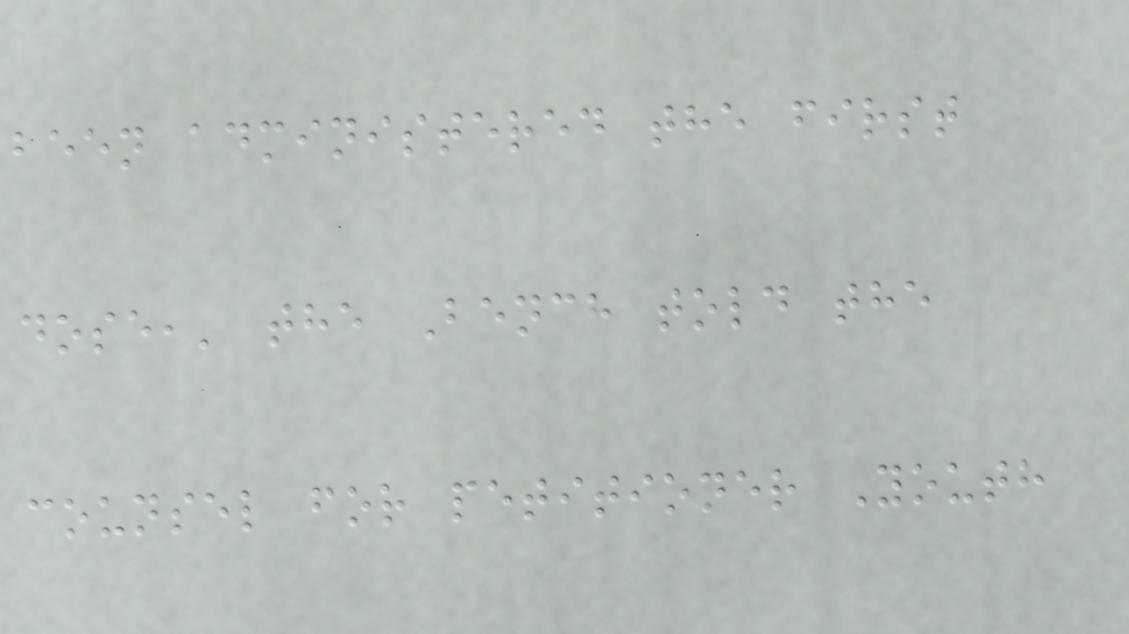been administered the first
dose,' the Bench told the
counsel for petitioner Youth
